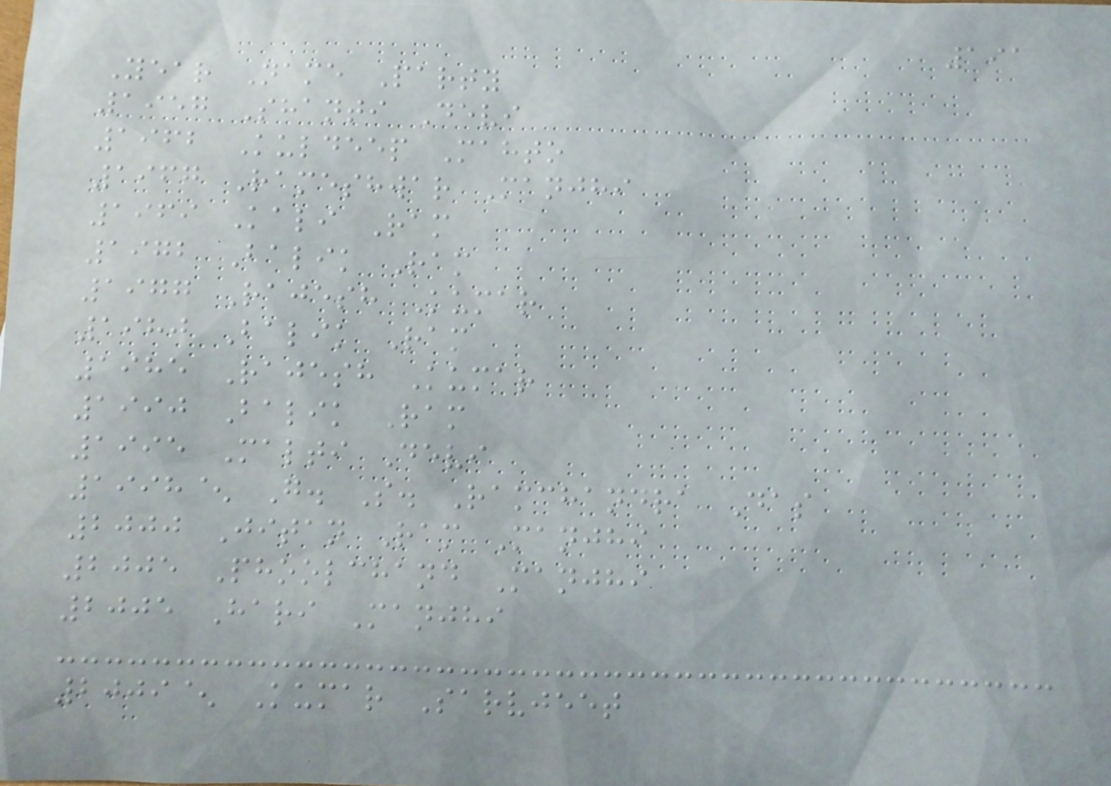191
Year Name Party
1957 Shanti Devi
1962 Kuldeep Mahto
1967 Rameshwar Manjhi
1969 Kali Ram
1972 Balik Ram
1977 Rajesh Kumar
1980 Balik Ram
1985 Rajesh Kumar
1990 Balik Ram
1995 Malti Devi
1998^ G. S. Ramchandra Das
2000 Jitan Ram Manjhi
2005 Phoolchand Manjhi
2005 Hari Manjhi
2009^ Kumar Sarvjeet
